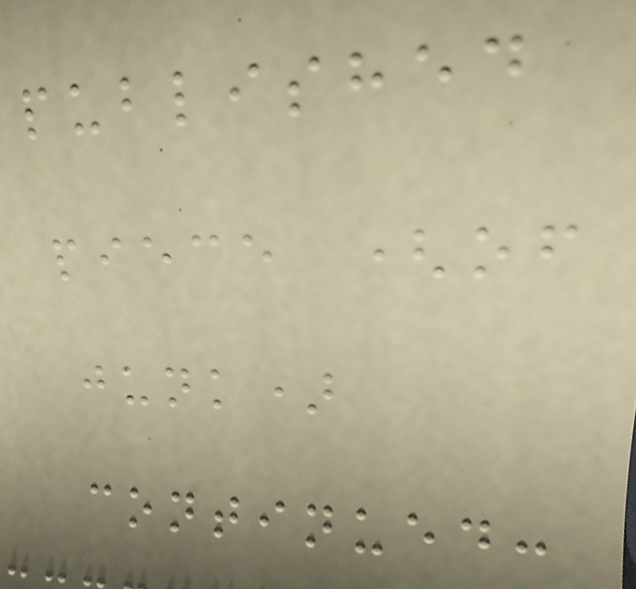published
piece (of
junk)
continued:
